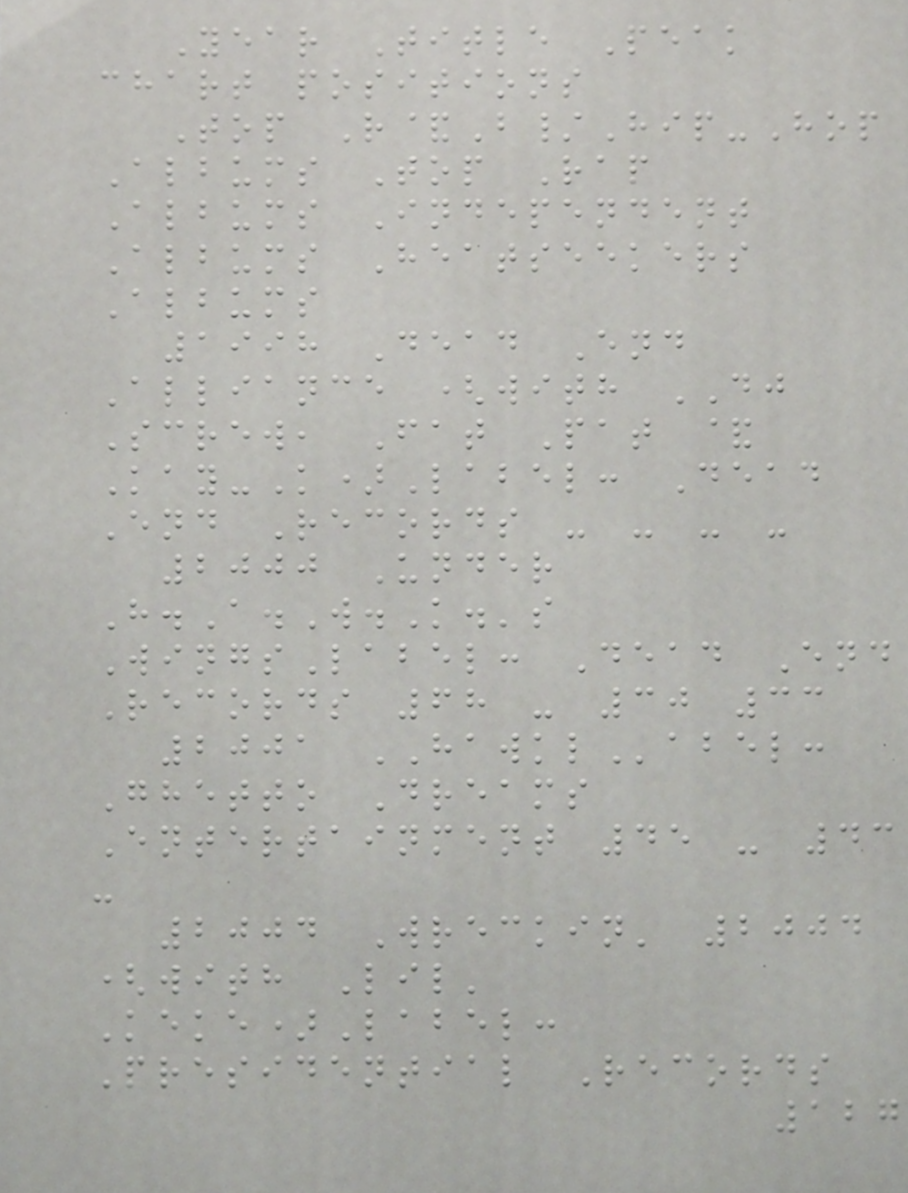Year Title Peak
chart positions
Top R&B/Hip-Hop
Albums Top Rap
Albums Independent
Albums Heatseekers
Albums
1998 Dead End
Alliance (with DJ
Screw, Fat Pat &
Kay-K)Label: Dead
End Records - - - -
2000 Under
H.A.W.K.'s
WingsLabel: Dead End
Records 68 - 30 33
2001 HAWKLabel:
Ghetto Dreams
Entertainment 45 - 43
-
2004 Wreckin' 2004
(with Lil'
Keke)Label:
Presidential Records
127
